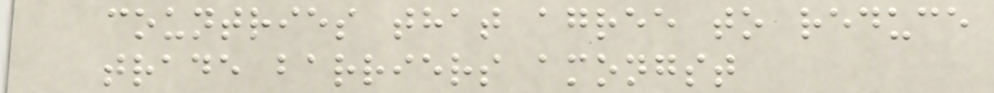countries that agree to reduce
trade barriers amongst
